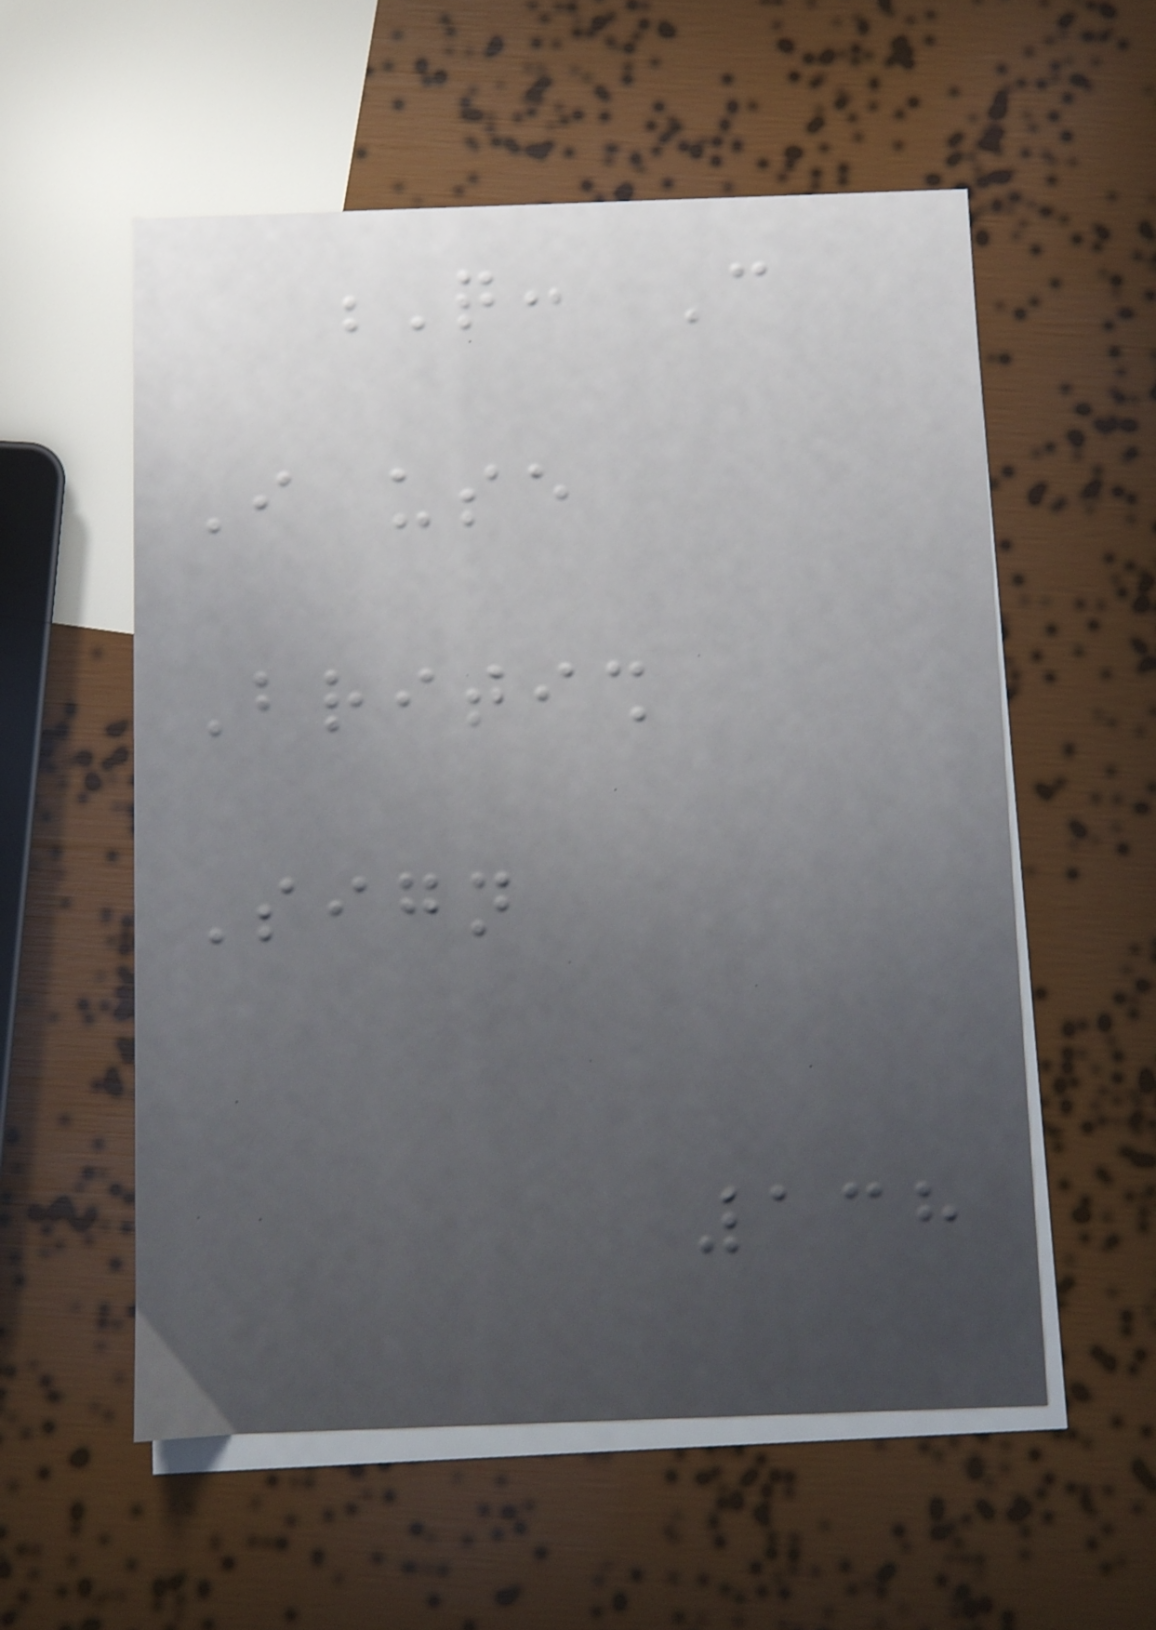Q: Can
I use
British
Sign
138
